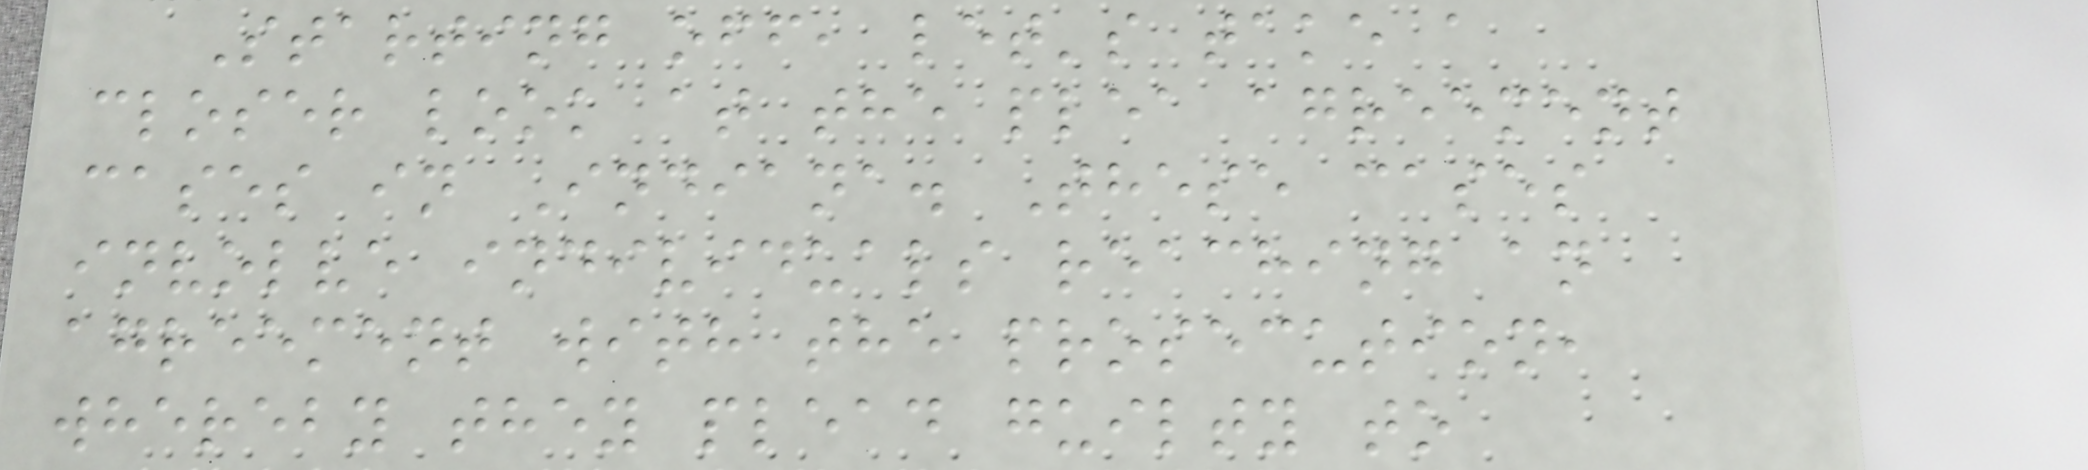Starting off, let's take a
closer look at the plea agreement
cases in Indiana. These cases
involve individuals reaching an
agreement with the prosecution,
whereby they plead guilty to
